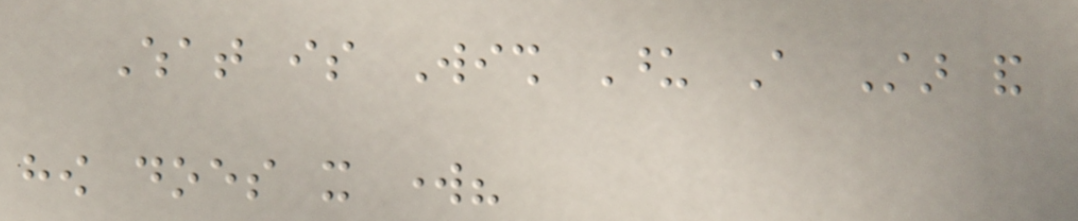What is Wish Upon A Star and
how does it work?
